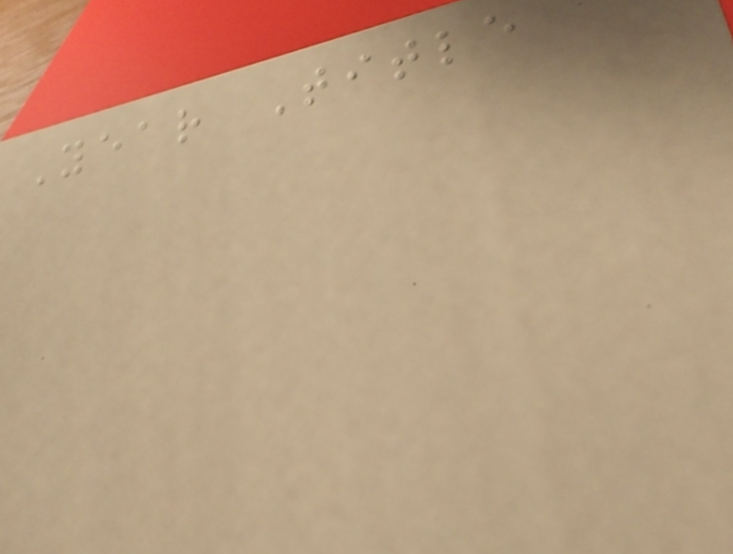Year Title
